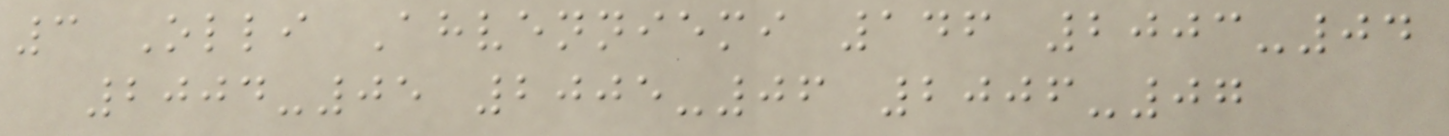3 Olli Ahvenniemi 146 2003-04
2004-05 2005-06 2006-07
